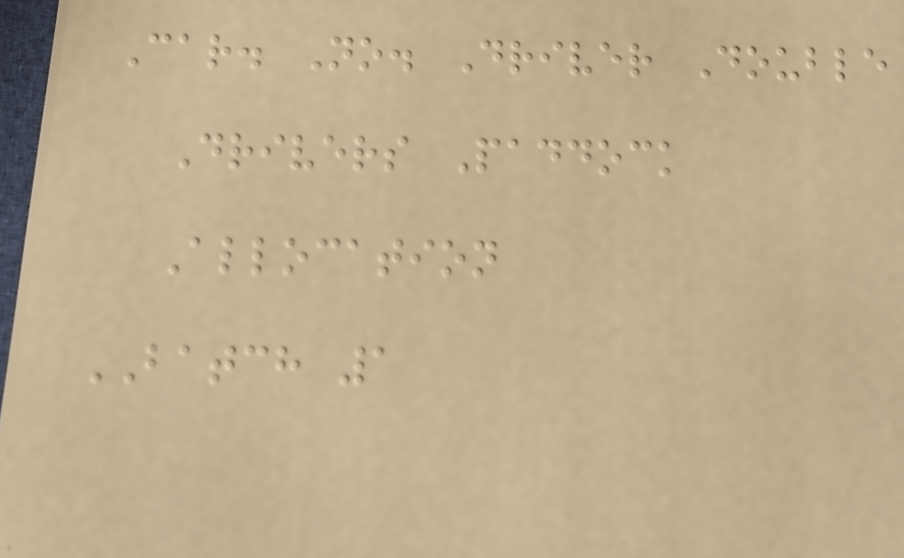Car. No. Driver Double
Drivers Paddock
Allocation
BATCH 1
